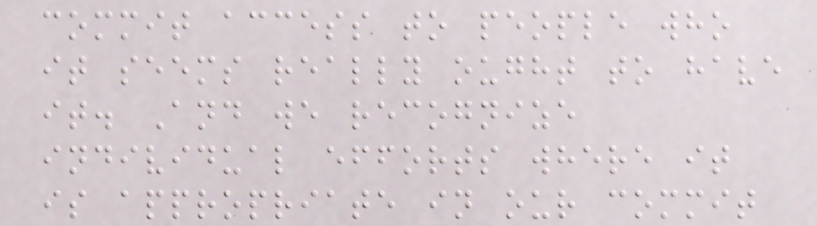commit access to people who
it seems really ought to have
it. And we recognize
individual efforts where it
is appropriate in our commit
